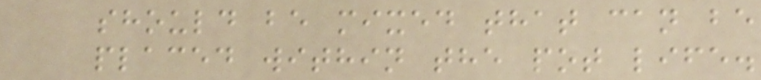should be mixed that can be
placed within the pot life.
